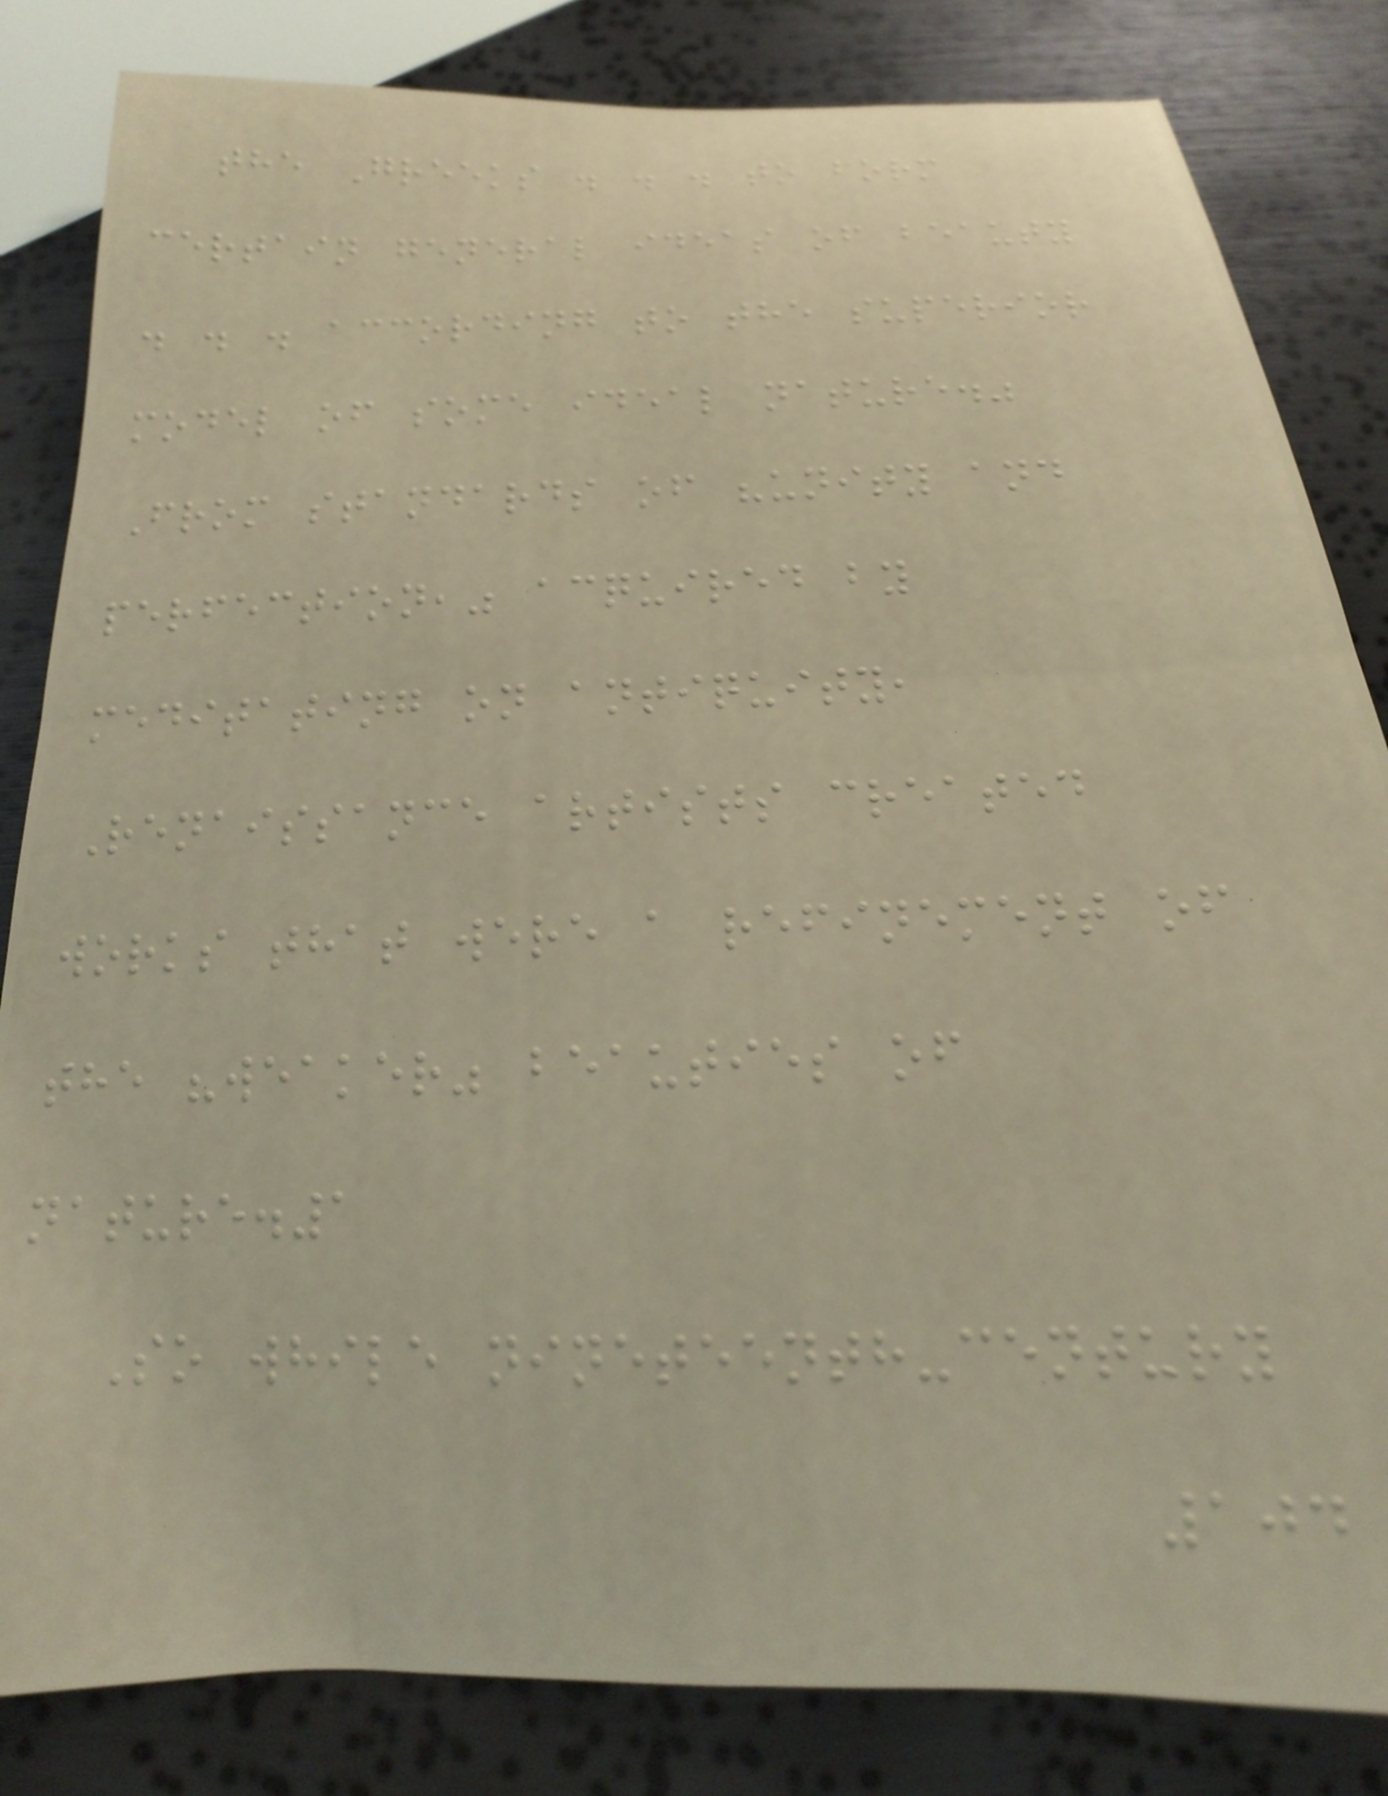the Greeks . . . to form
certain general ideas of beauty
. . . according to the superior
model of some ideal nature."
From standards of "unity and
perfection," acquired by
meditating on antiquity,
Renaissance artists created
works that were a refinement of
the "weaker" beauties of
nature.1
So while nineteenth-century
104
